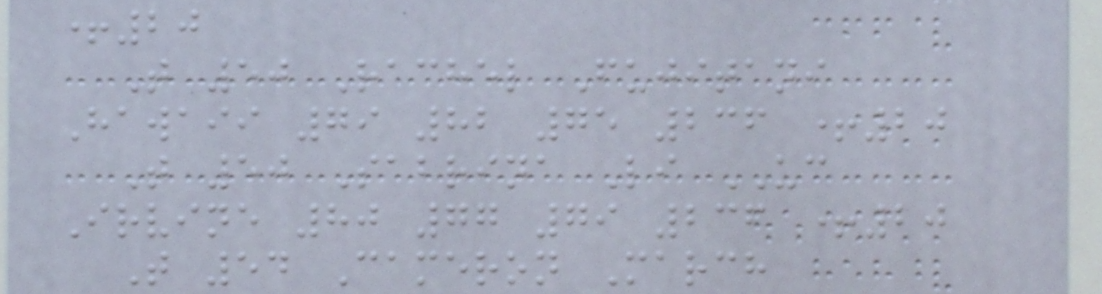+20
T 50 Rachel Fujitani
Hawaii 79 82 75 236 +20
T 50 Sabrina Li UC
Irvine 80 77 79 236 +20
T 54 Cameron March
